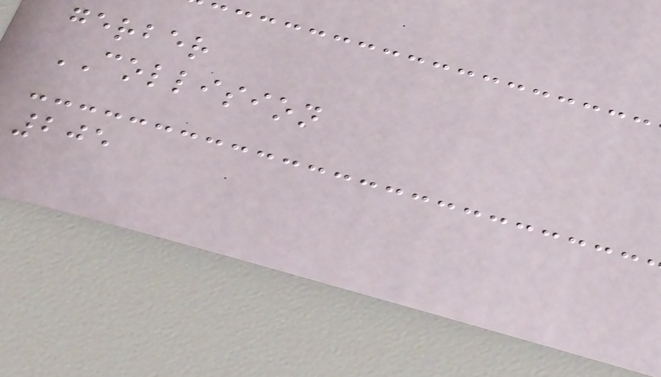gerber
COLLISION
205
